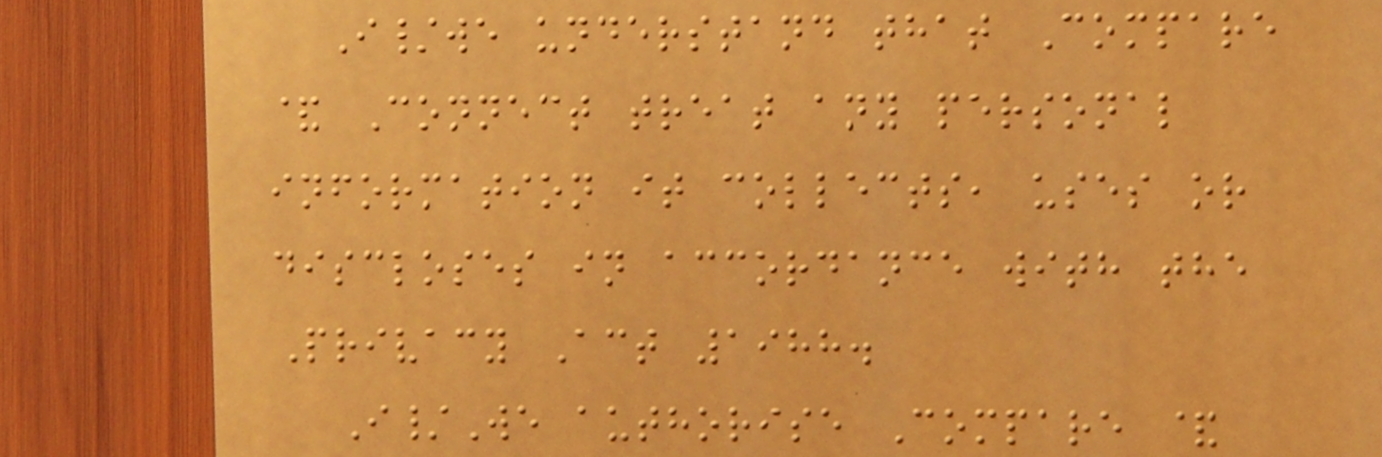I/we understand that Compare
& Connect treat any personal
information it collects, uses or
discloses in accordance with the
Privacy Act 1988.
I/We authorise Compare &
